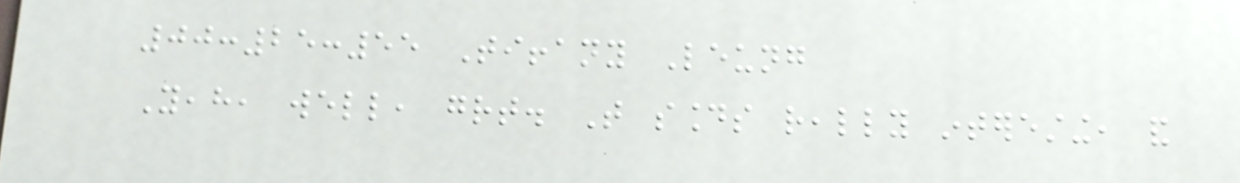00:25:55 Tiffany Leung
Yeah, well, great. That sounds really interesting, and
